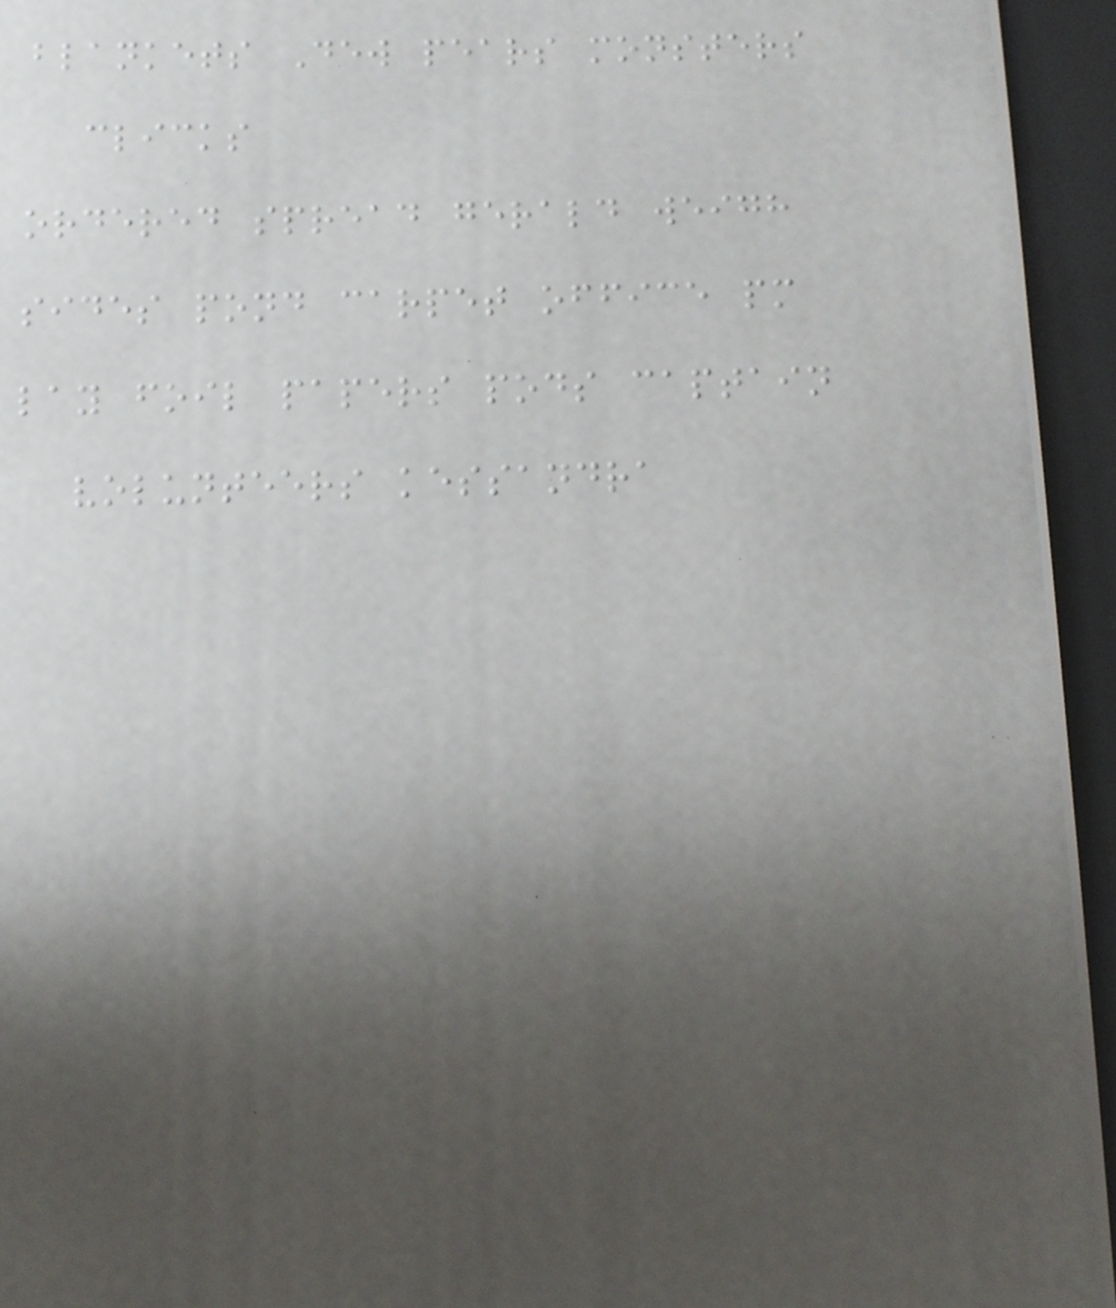blankets Dew pears monsters
clicks
ordered spread gerald weigh
sides pond carpet office pm
lay foil papers pods captain
volunteers kessandra
